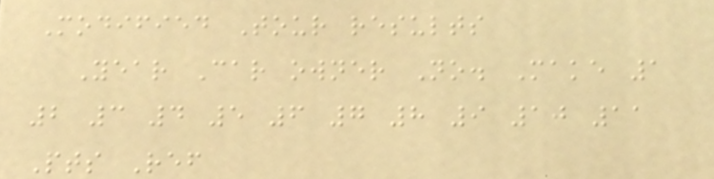Modified Tour results
Year Car owner No. Make 1
2 3 4 5 6 7 8 9 10 11
Pts Ref
